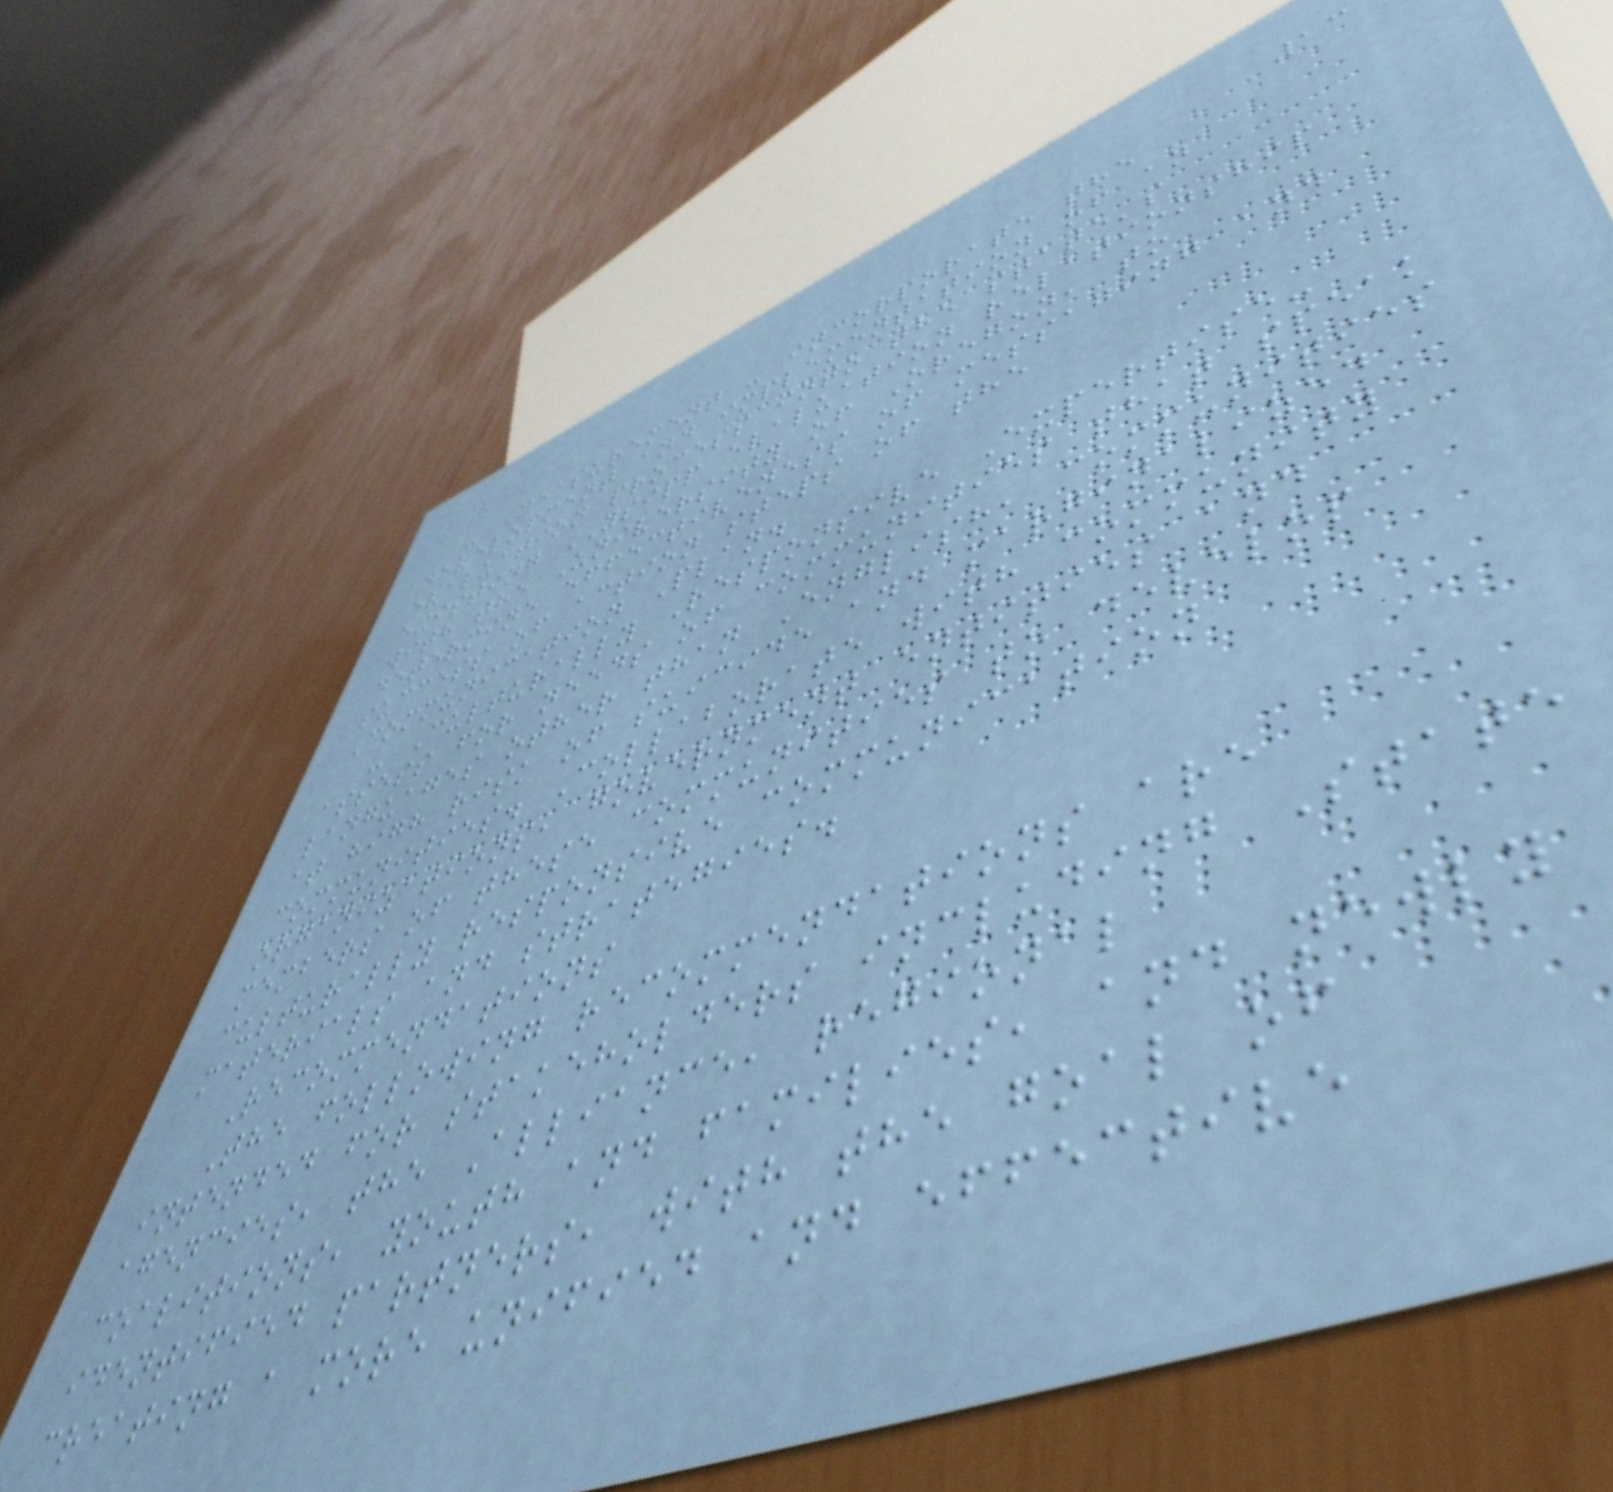13
- Measurement - incorporate the
development and implementation of an
evaluation process into the state's
existing YSIPP evaluation relationship
with the University of Oregon, to
determine effectiveness of messaging and
success of action steps of the
Communication Plan.
- Culturally Responsive Expertise-
assess for needs of communities that speak
languages other than English, communities
at high risk of suicide and marginalized
communities. Collaborate with community
organizations, government entities and
members of these communities to develop
culturally responsive communication
materials and strategies.
Recommendations
The following recommendations are
intended for stakeholders including State
agencies, the Alliance, regional
coalitions, youth and families, and newly
identified partners, with the goal of
creating a more unified and effective
